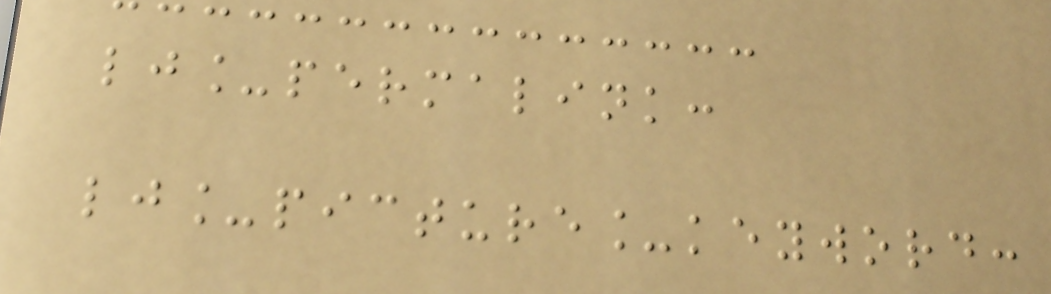lj_permalink:
lj_picture_keyword:
